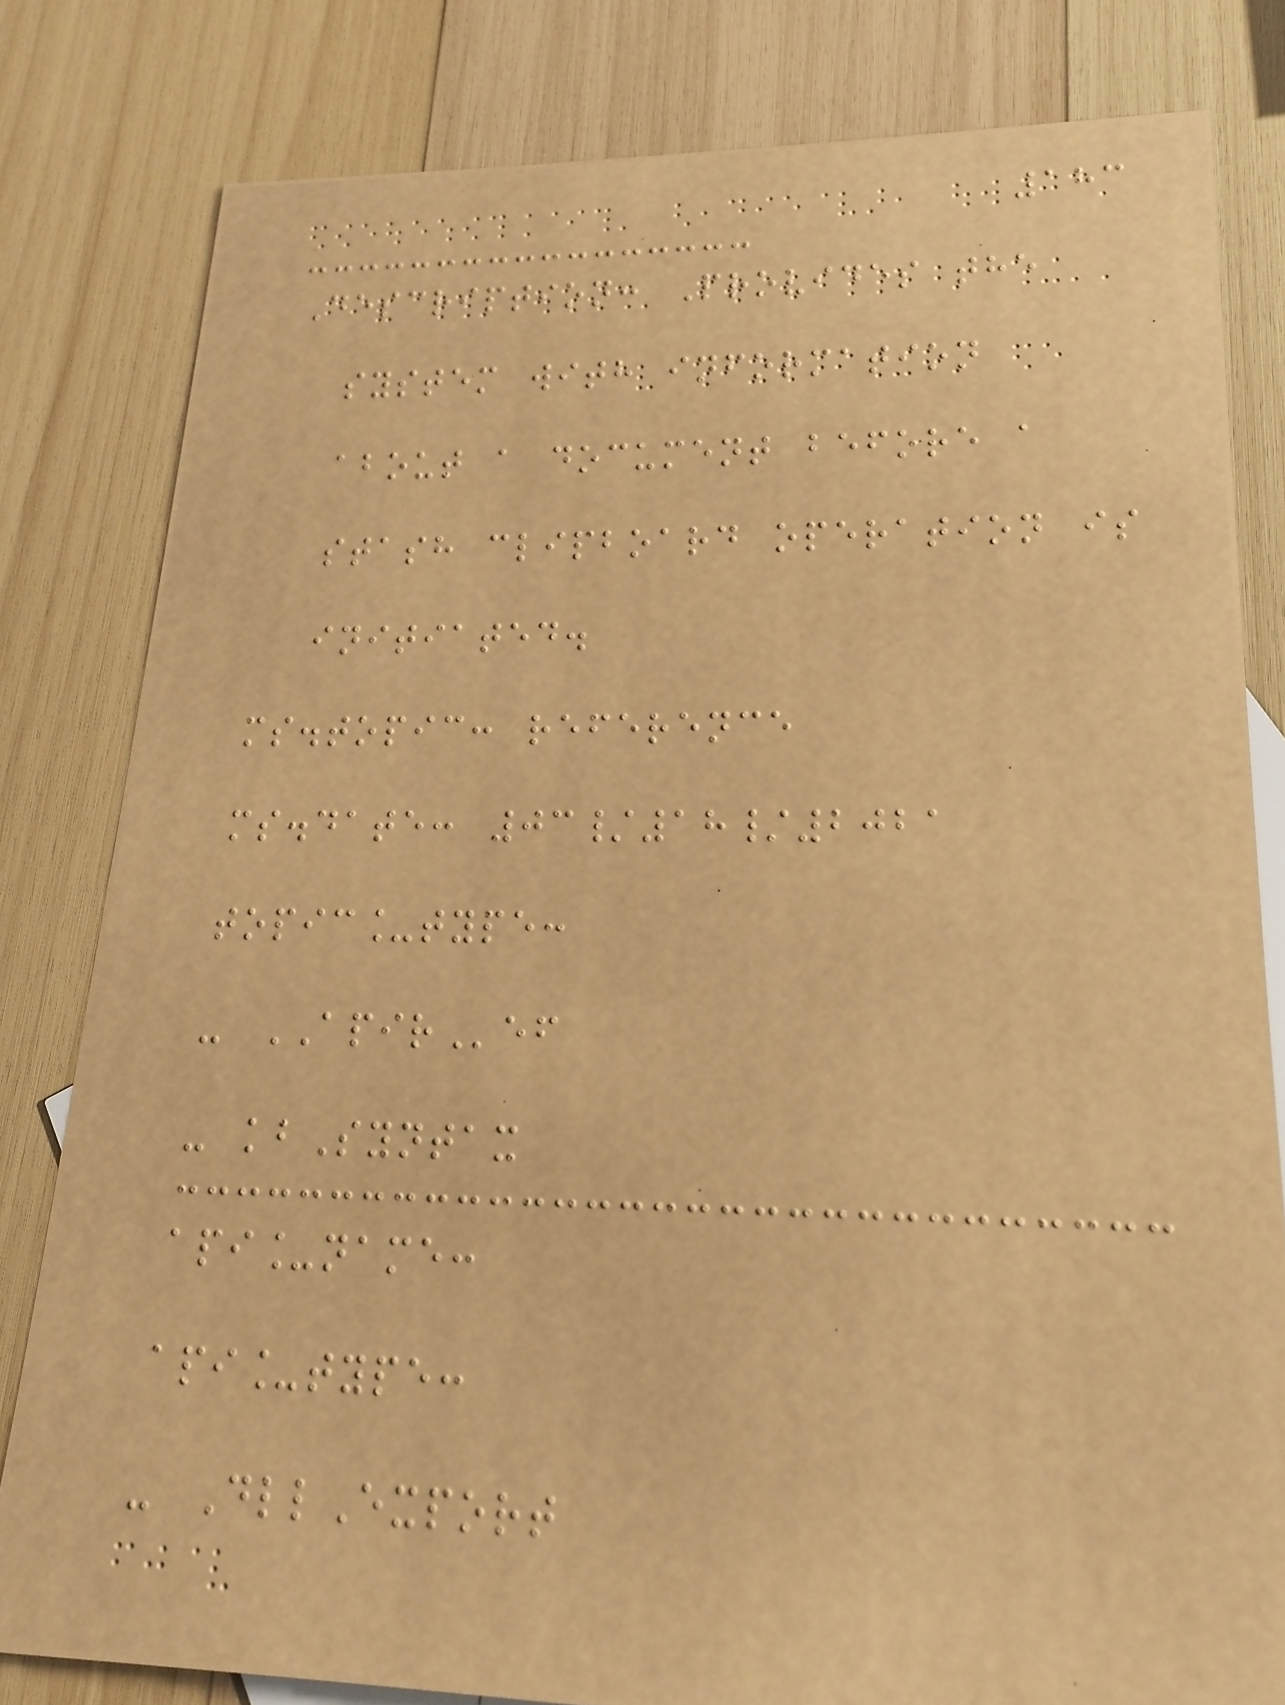183
Description: Provides the
system with information
about a document before a
stash clipboard operation is
initiated.
ms.topic: reference
ms.date: 03/18/2021
topic_type:
- APIRef
- kbSyntax
api_name:
api_type:
- DllExport
